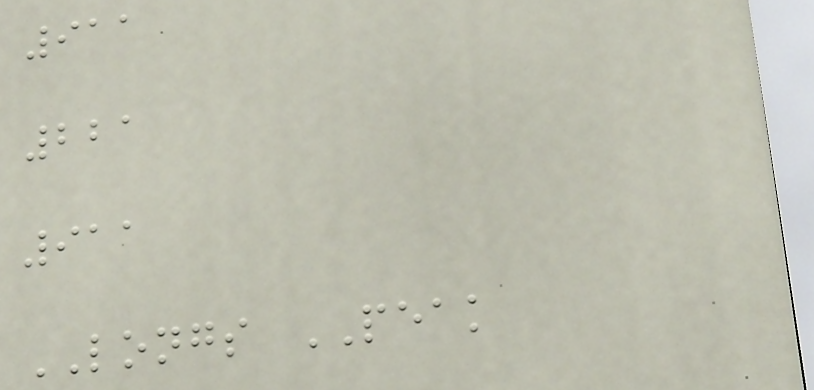911
221
911
LONGS PEAK
